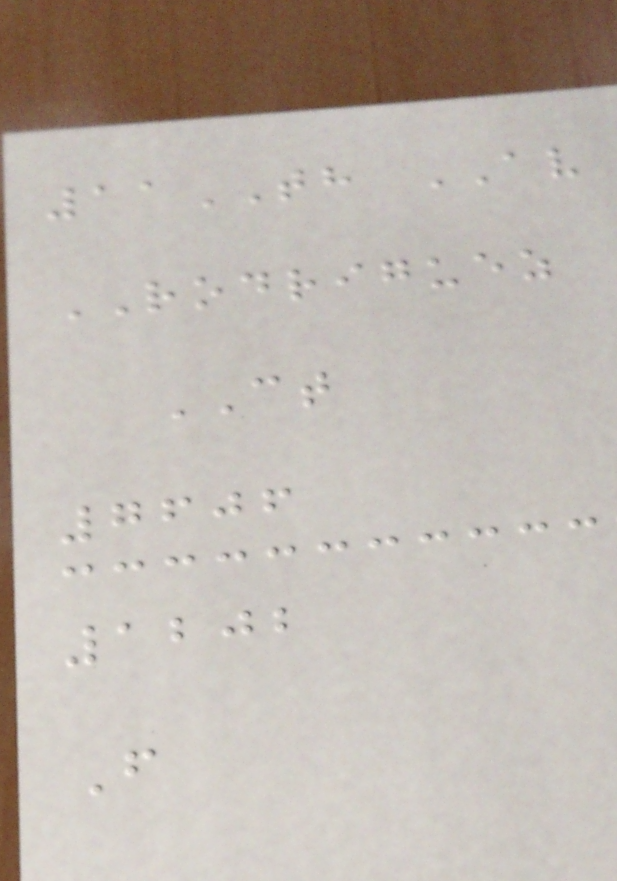11TH AV
RODRIGUEZ
CT
7606
1202
F
